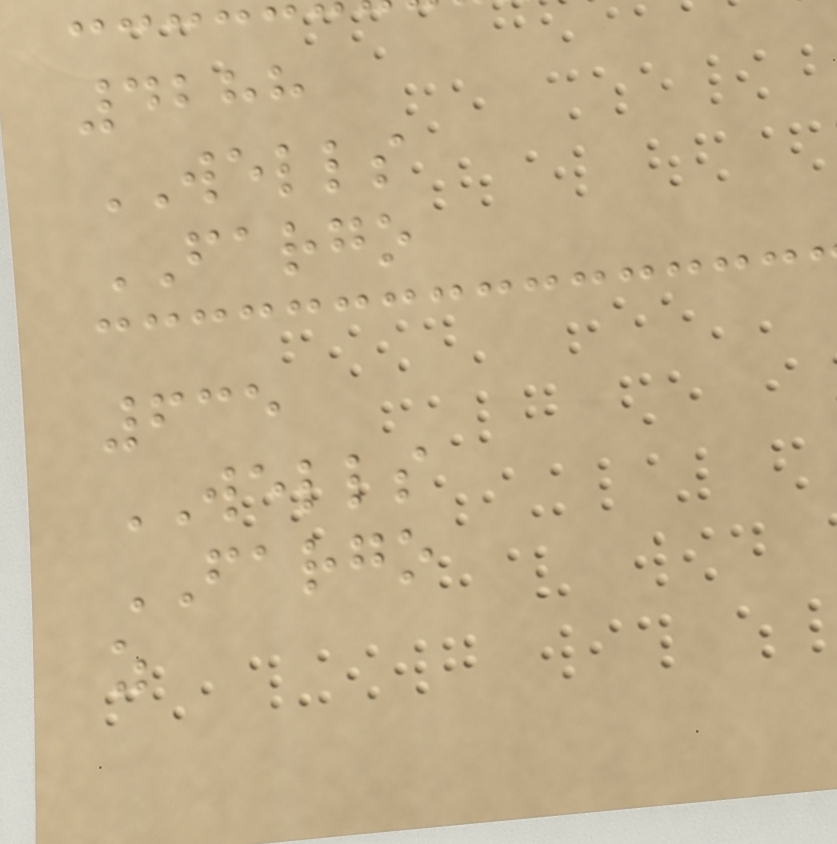4288
WELLS
FARGO
635
WELLS
FARGO
z
